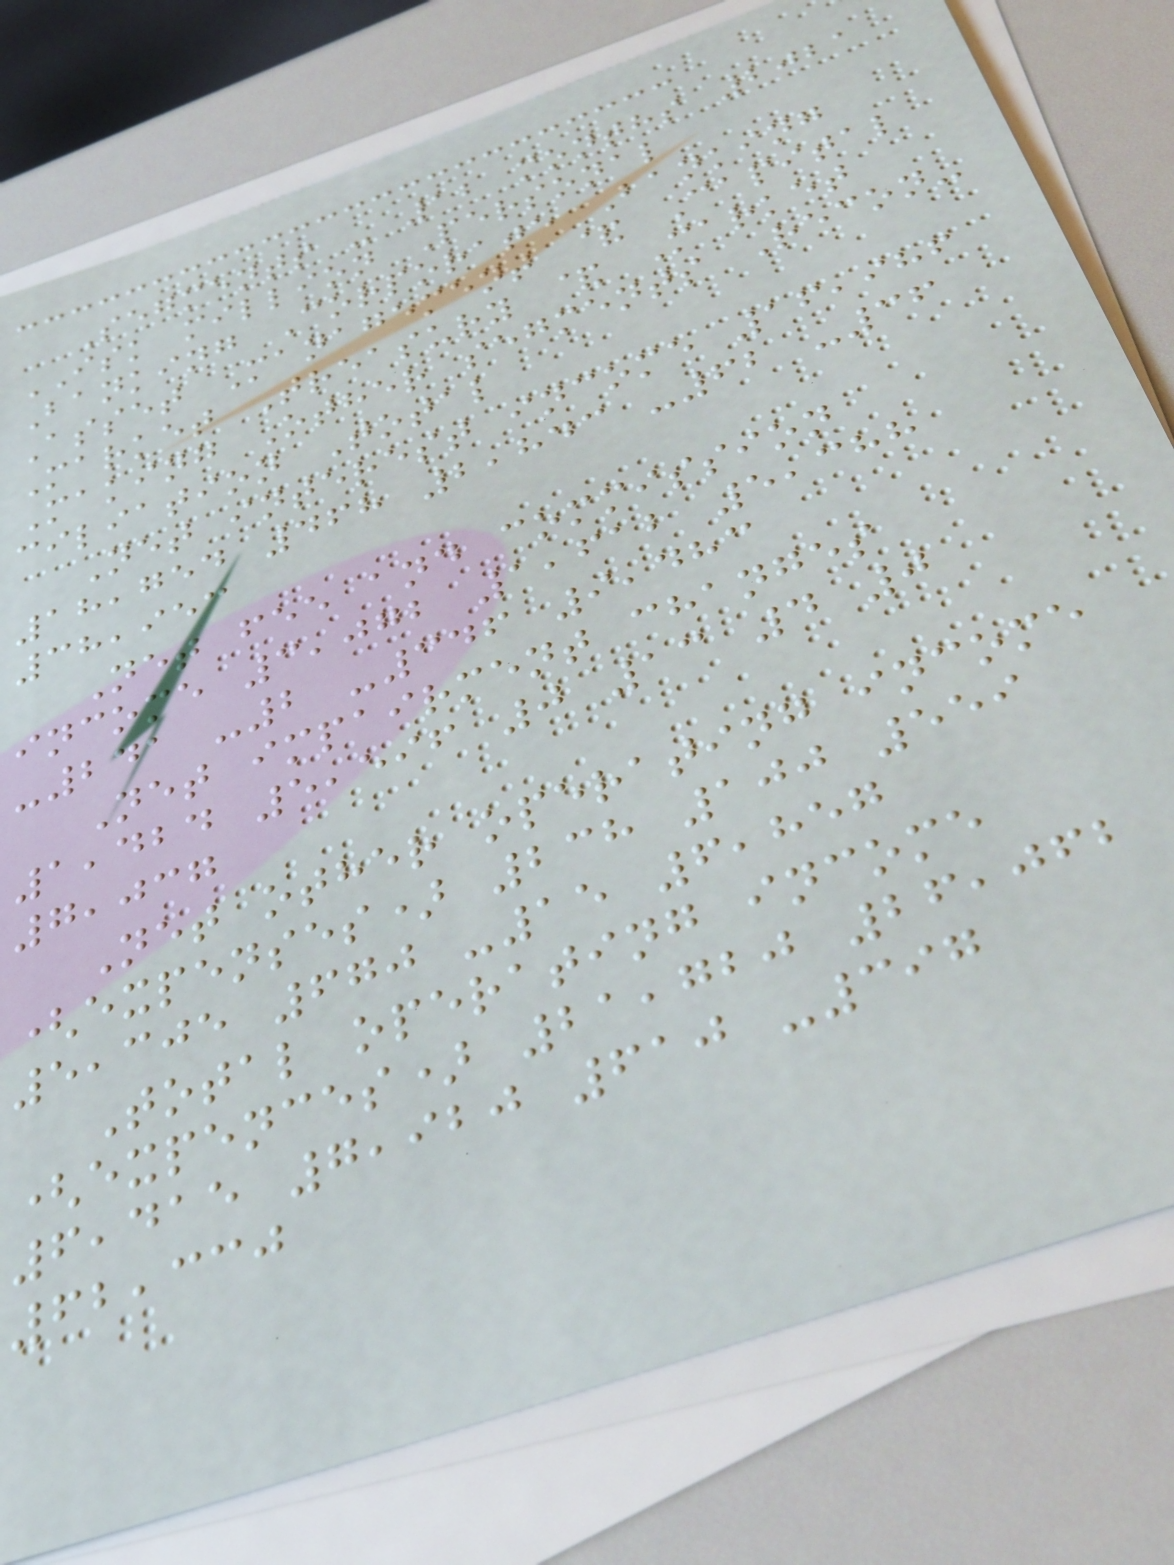Segments - 12 months 2021
ISK million Personal
Banking Corporate Banking
Asset Management & Capital
Market Treasury & Market
Making Other segments Recon-
ciliation Total
Net interest income 16,986
18,754 468 2,843 -62 -36
38,953
Net fee and commission
income 3,072 1,612 5,388
-241 -2 -346 9,483
Net impairment changes
1,424 5,596 0 13 4 0
7,037
Net other operating income
(expenses) 238 100 559
5,305 670 -15 6,857
Total operating income
(expences) 21,720 26,062
6,415 7,920 610 -397
62,330
